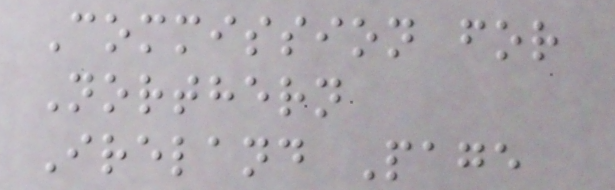Commission for
Northern
Ireland Page
